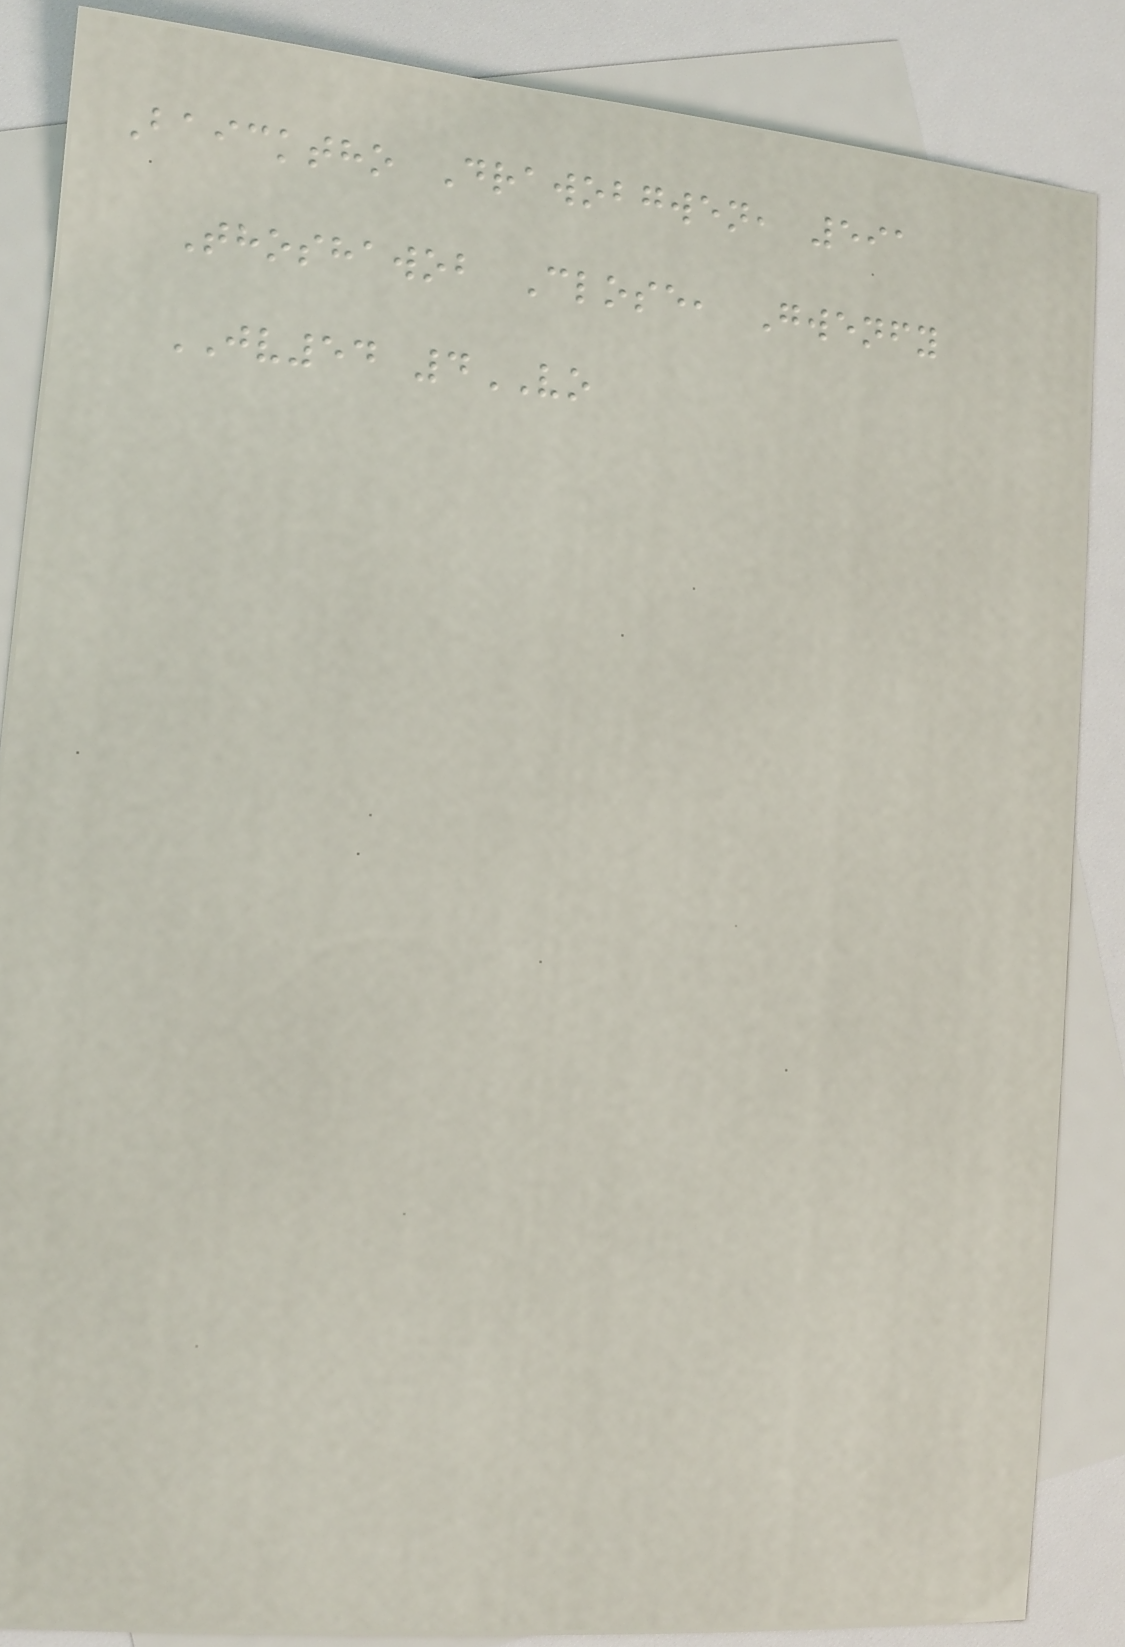Baicktho Drawobgwen, 591
Thoshawob Close, Gwenfy
JV54 4VO
